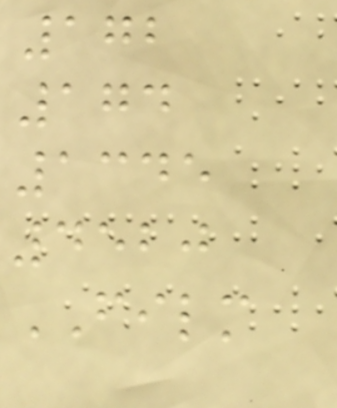172
174
1345
4520
FILM
